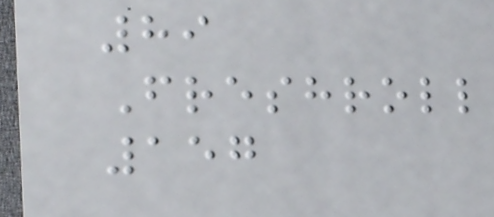89
Freshroll
157
